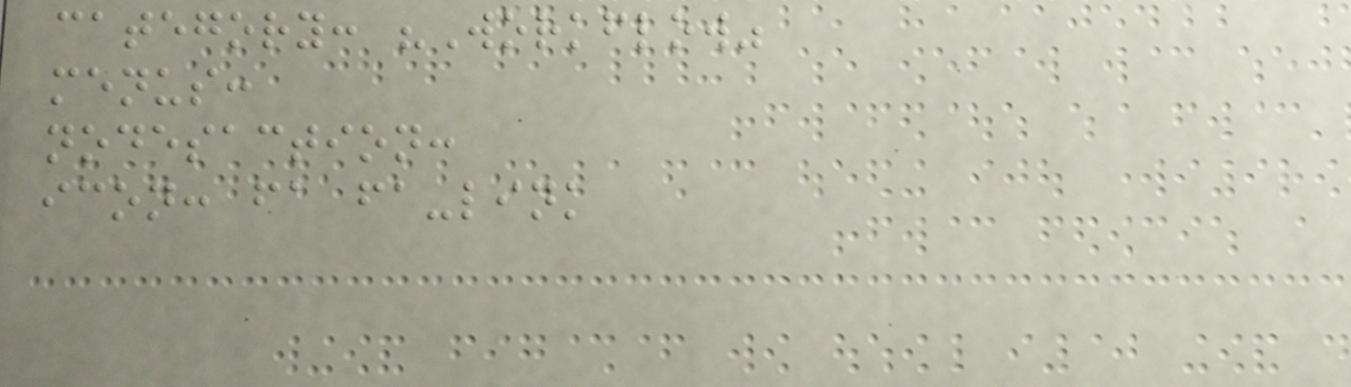category: "Workflow"
menus:
nodesaction:
icon: fa fa-link
